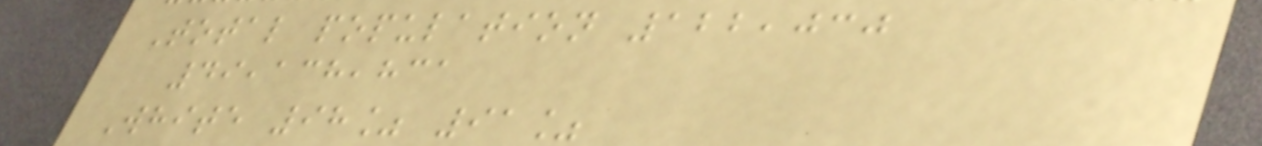Total population 122,030
49,138,831
White 98% 91%
